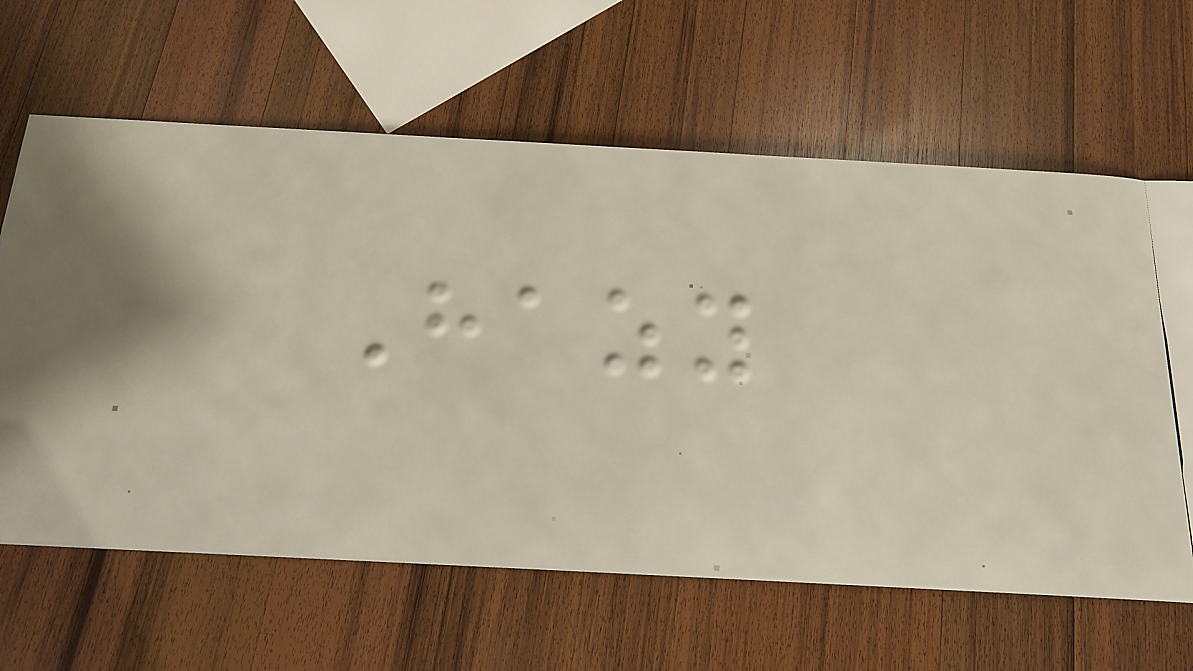Hazy
